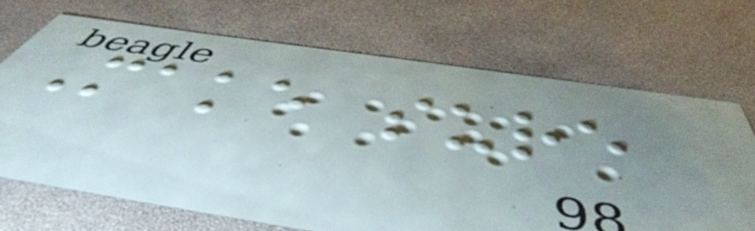Make sure
